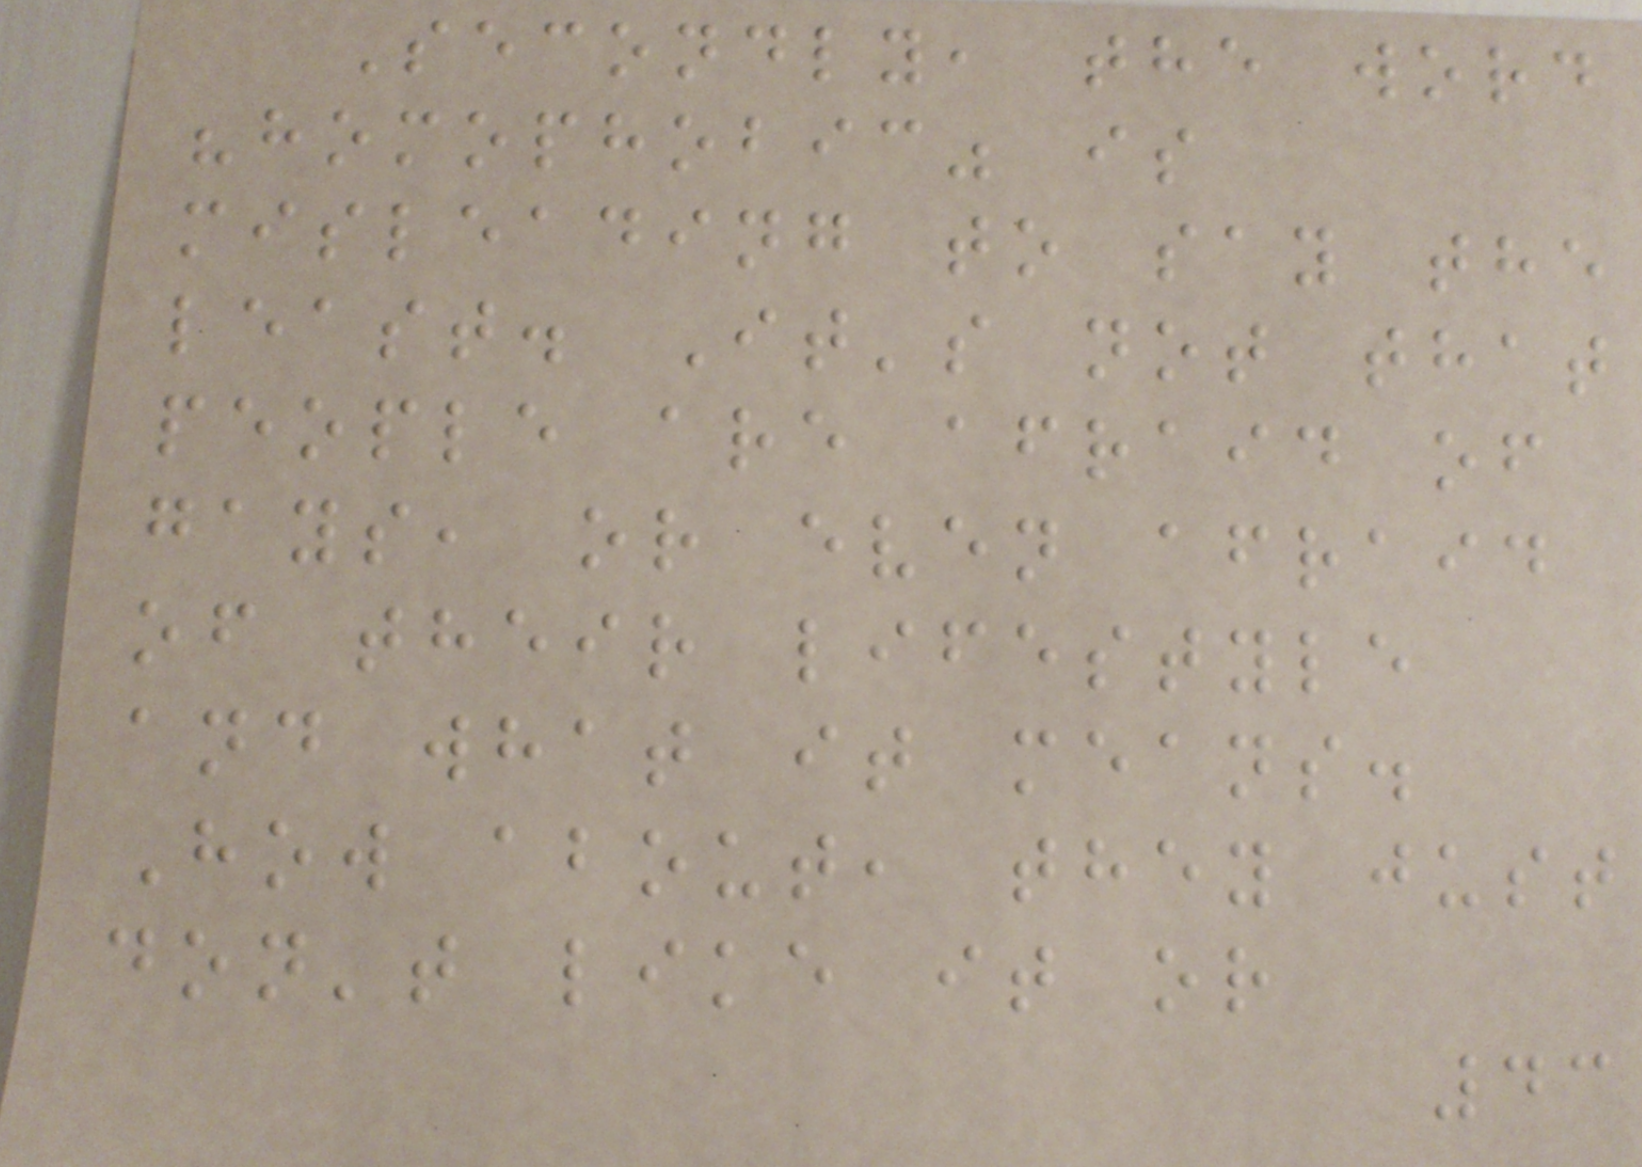Secondly, the word
"homophobic" is
misleading to say the
least. It's not that
people are afraid of
gays, or even afraid
of their lifestyle
and what it means.
How about, they just
don't like it or
43
